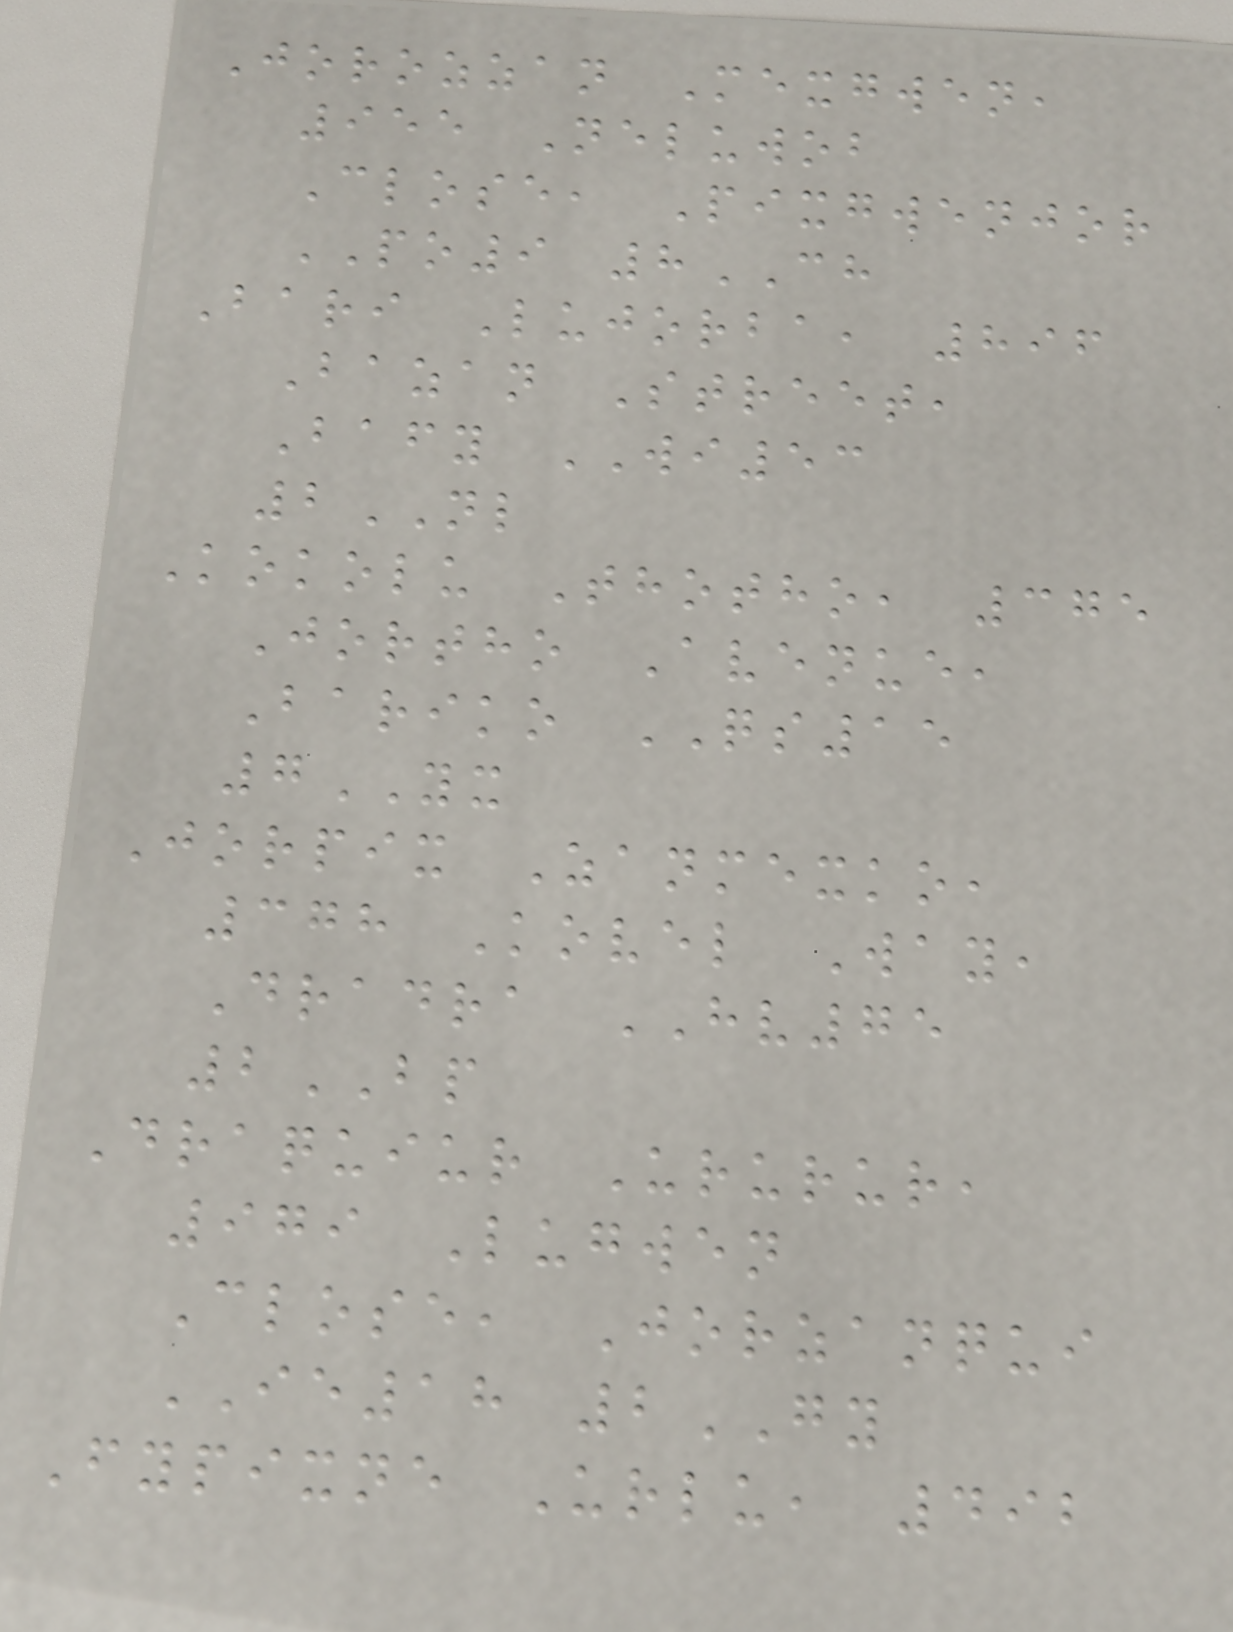Jorozzan Mexgwen,
955 Neluwob
Close, Pixgwenjor
PO9 8CH
Bari Lujorba, 896
Bazan Street,
Bafy WI53
2NL
Kokolu Thotho, 375
Jortho Avenue,
Bariko QS15
7YX
Jorpix Zanmexko,
378 Kovel Way,
Dradra HV75
2BP
Draquiur Ururur,
979 Lugwen
Close, Jorzanqui
IE18 2GY
Fypixne Urlu, 492
